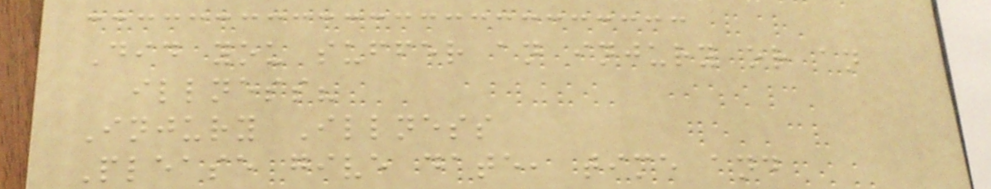Did you suffer an injury or an
illness?
Injury Illness
Please give date, time and
